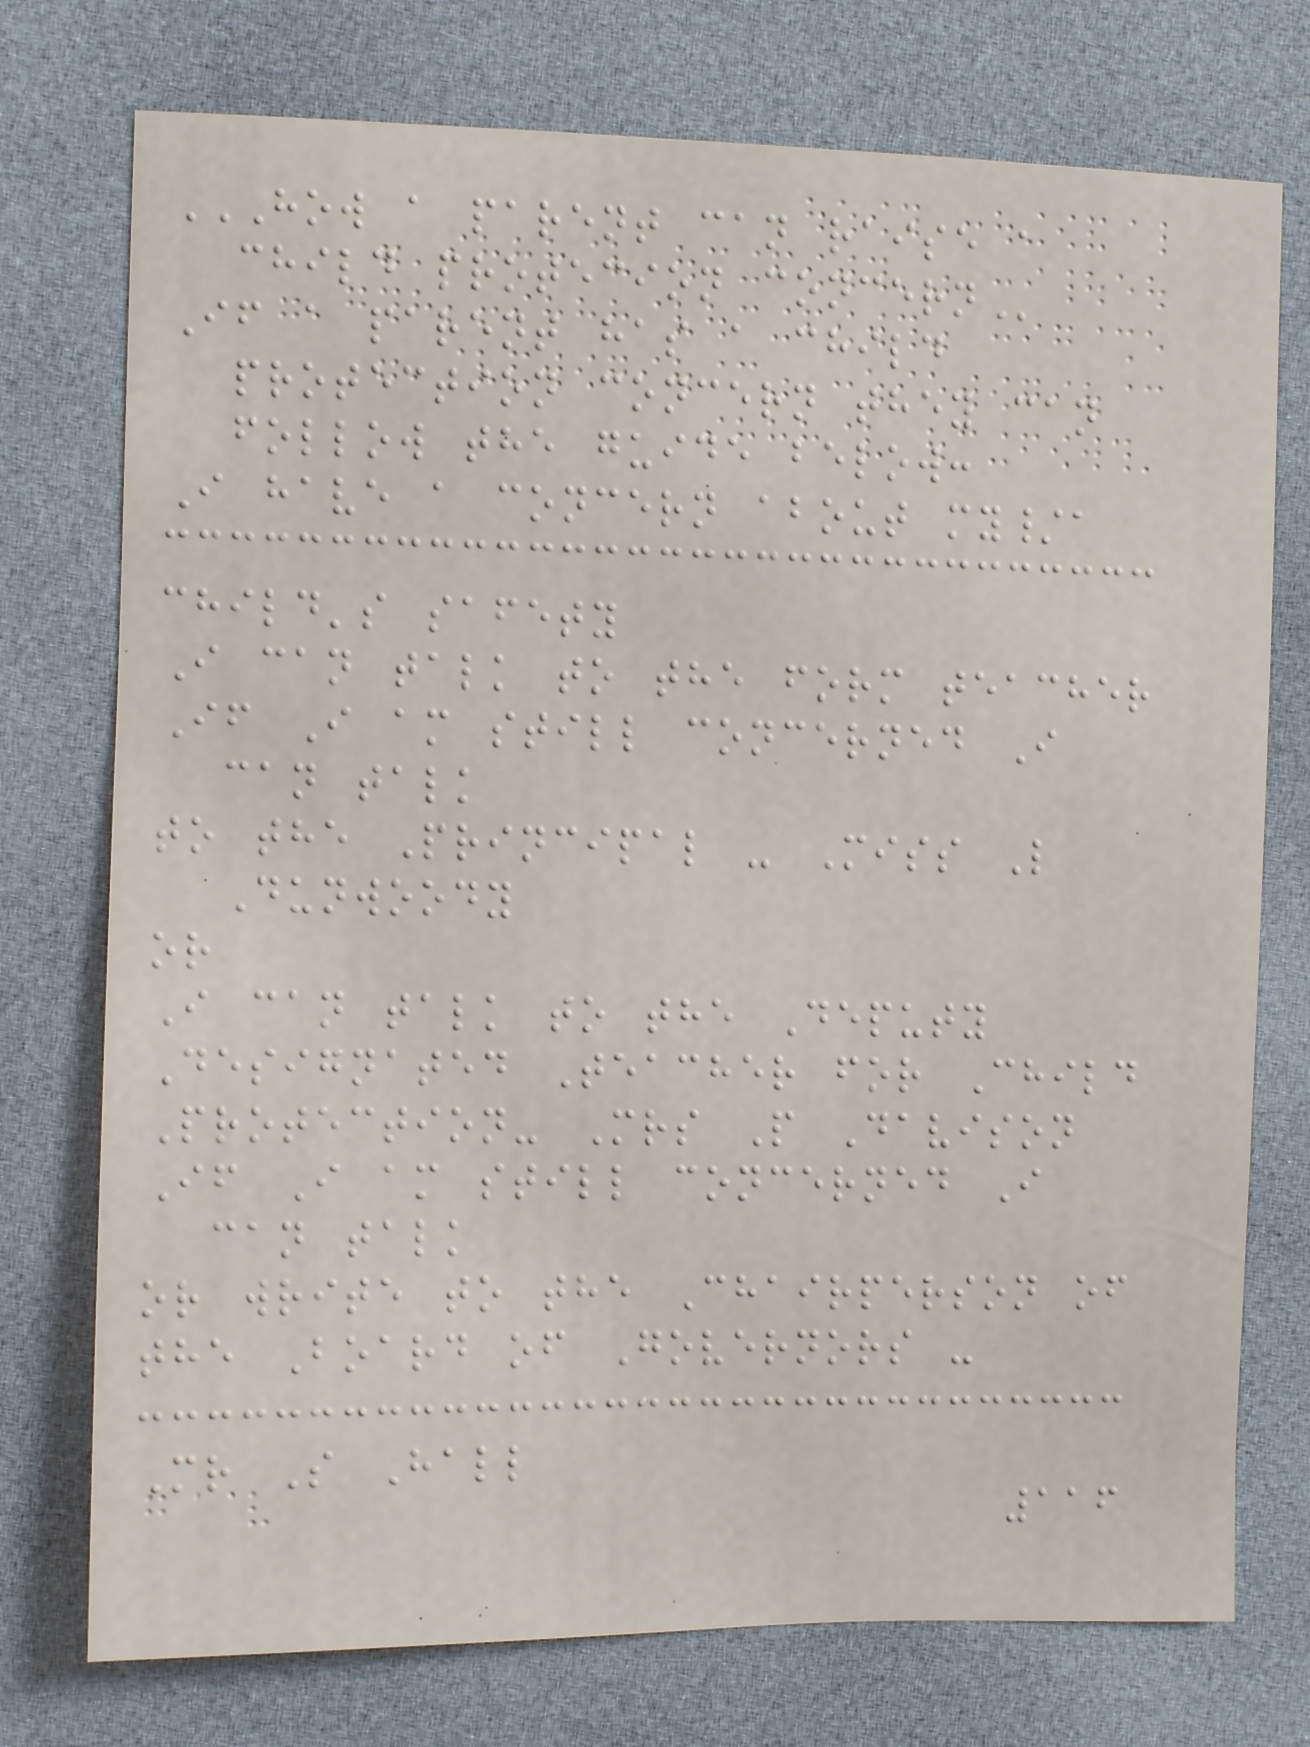HOW A PARENT CAN RAISE A
CHILD PROTECION CONCERN
If a parent has a child
protection concern they can
follow the guide below:
I have a concern about my/a
child's safety
I can talk to the form teacher
If I am still concerned I
can talk
to the Principal - Miss L
Dunwoody
or
I can talk to the Deputy
Designated Teacher for Child
Protection- Mrs P Davison
If I am still concerned I
can talk
or write to the Chairperson of
the Board of Governors -
Mr S Hall
116
